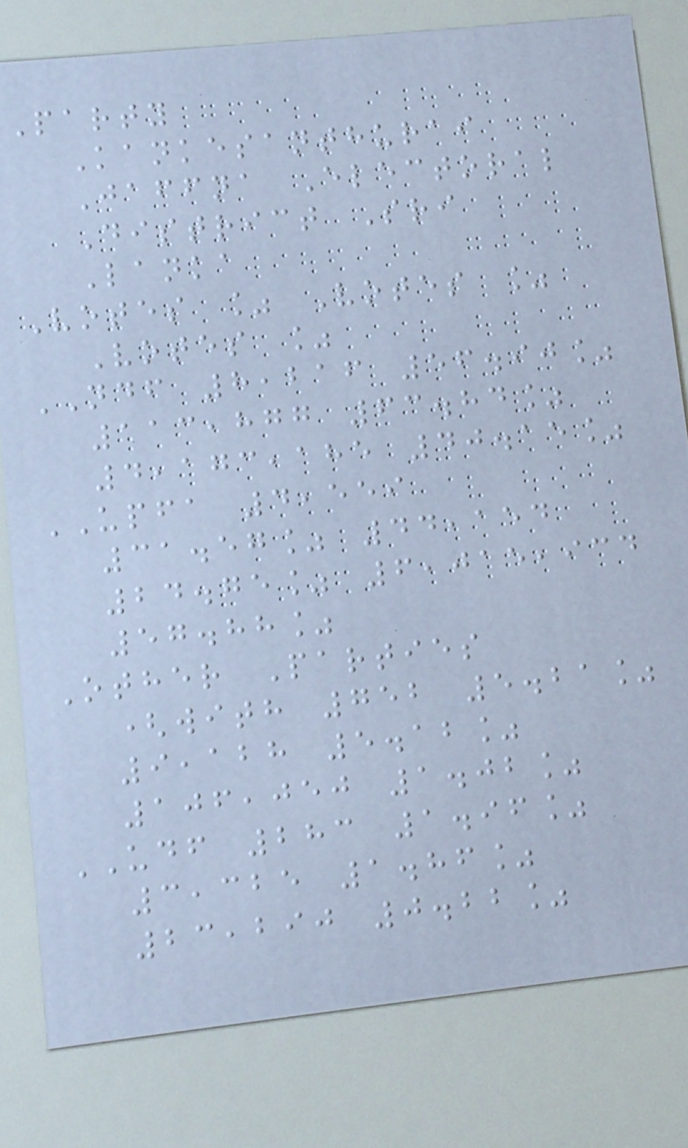Party
Kankesanthurai
Jaffna Electoral
District Sri
Lanka
Votes % Votes %
Votes %
NDF 8,216 56.90%
113,877 63.84%
4,173,185 40.15%
UPFA 4,559
31.57% 44,154
24.75% 6,015,934
57.88%
Other Parties
(with 752 5.21%
9,128 5.12%
106,050 1.02%
UDF 283 1.96%
3,325 1.86%
23,290 0.22%
